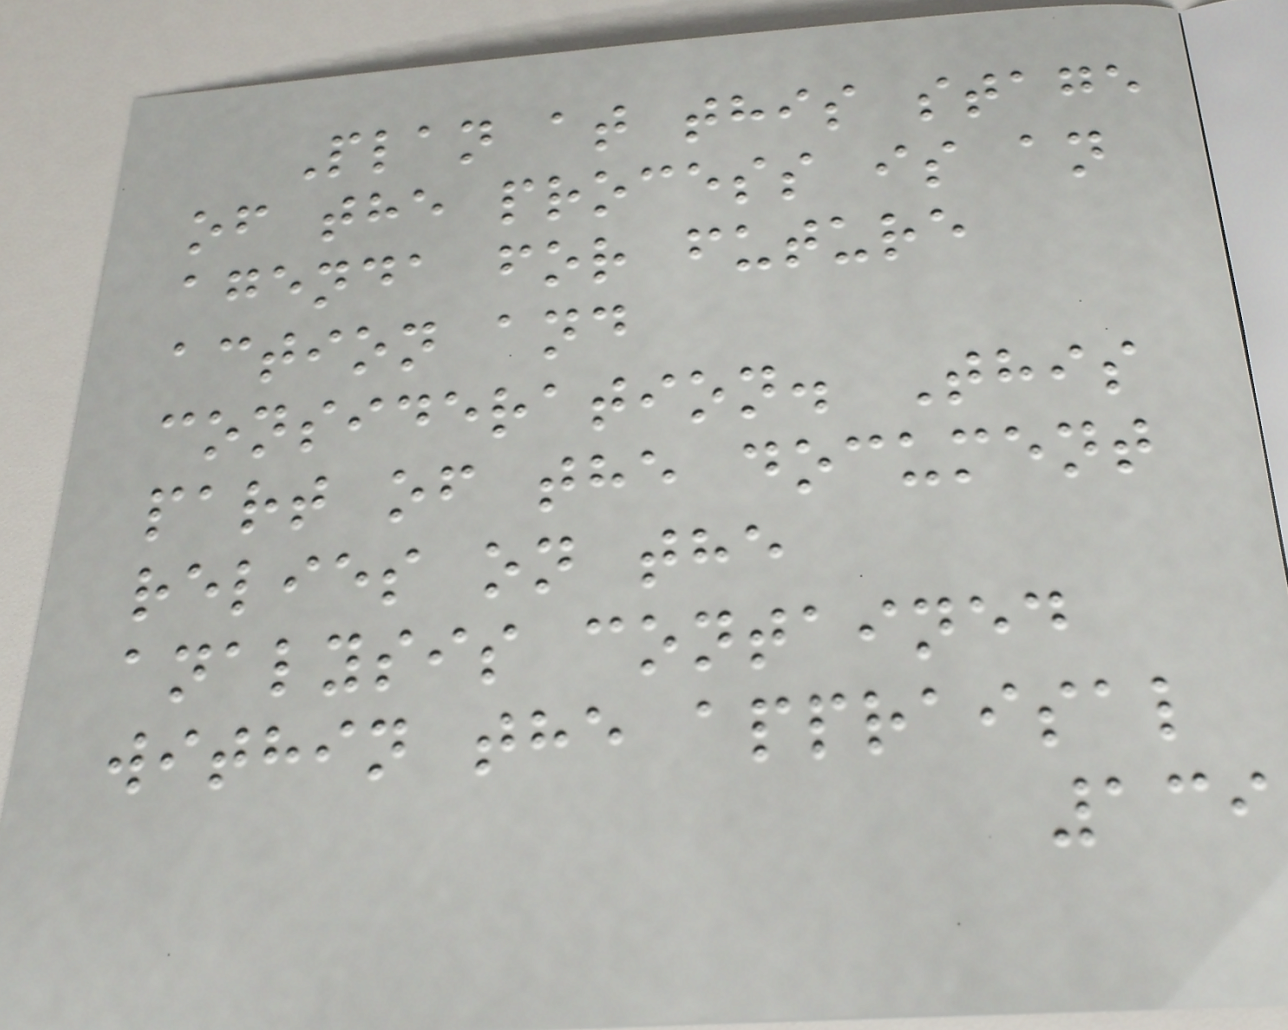Plan at this stage
of the process is an
agenda for future
action and
consideration. This
part of the document
relies on the
analysis contained
within the appraisal
139
